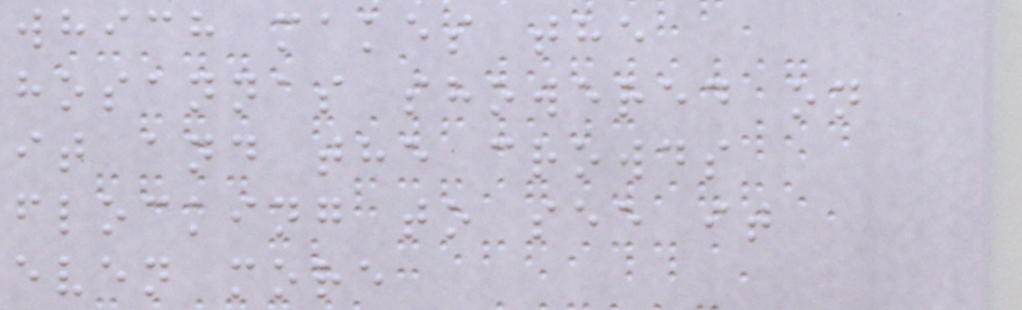which makes the
hosannas showered on
it and the crowds
flocking to see it
even more
